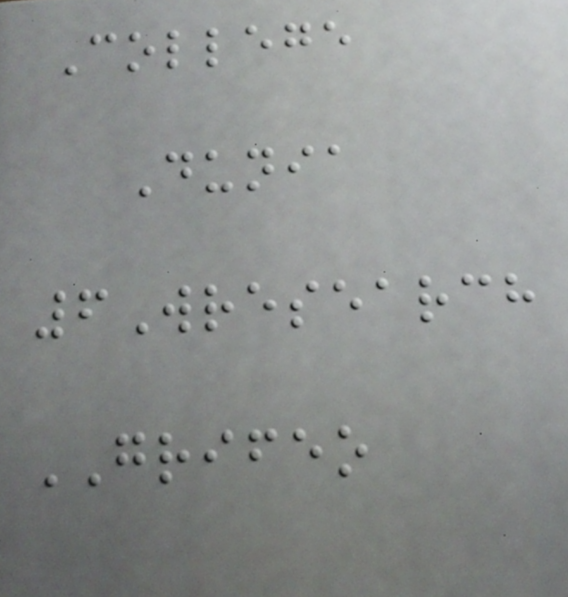College
Dunia
6Wresearch
GRIFEO
